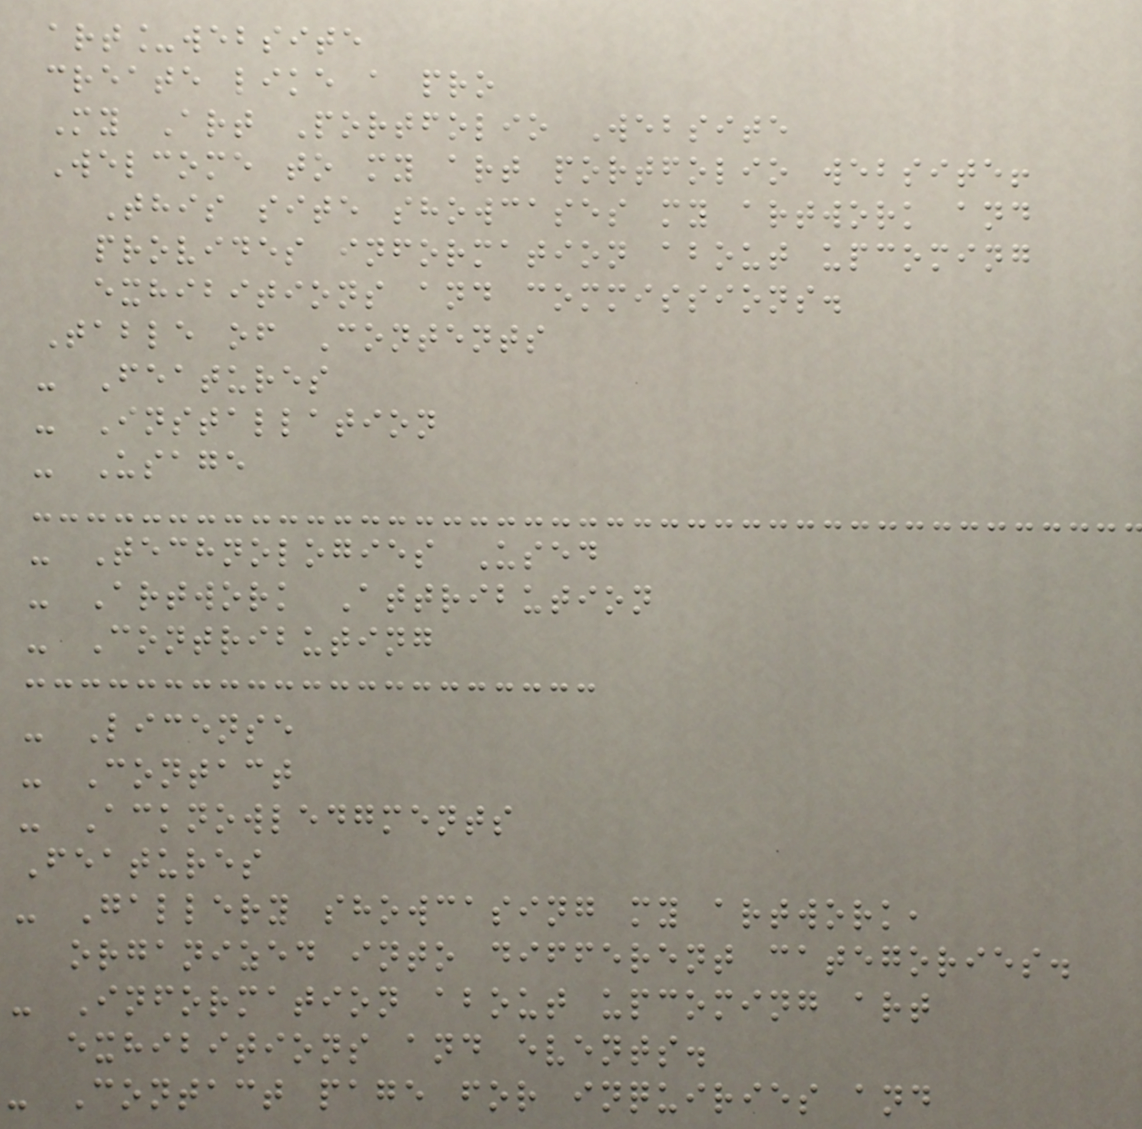art_website
create like a pro
My Art Portfolio Website
Welcome to my art portfolio website!
This site showcases my artwork and
provides information about upcoming
exhibitions and commissions.
Table of Contents
- Features
- Installation
- Usage
- Technologies Used
- Artwork Attribution
- Contributing
- License
- Contact
- Acknowledgments
Features
- Gallery showcasing my artwork,
organized into different categories.
- Information about upcoming art
exhibitions and events.
- Contact page for inquiries and
